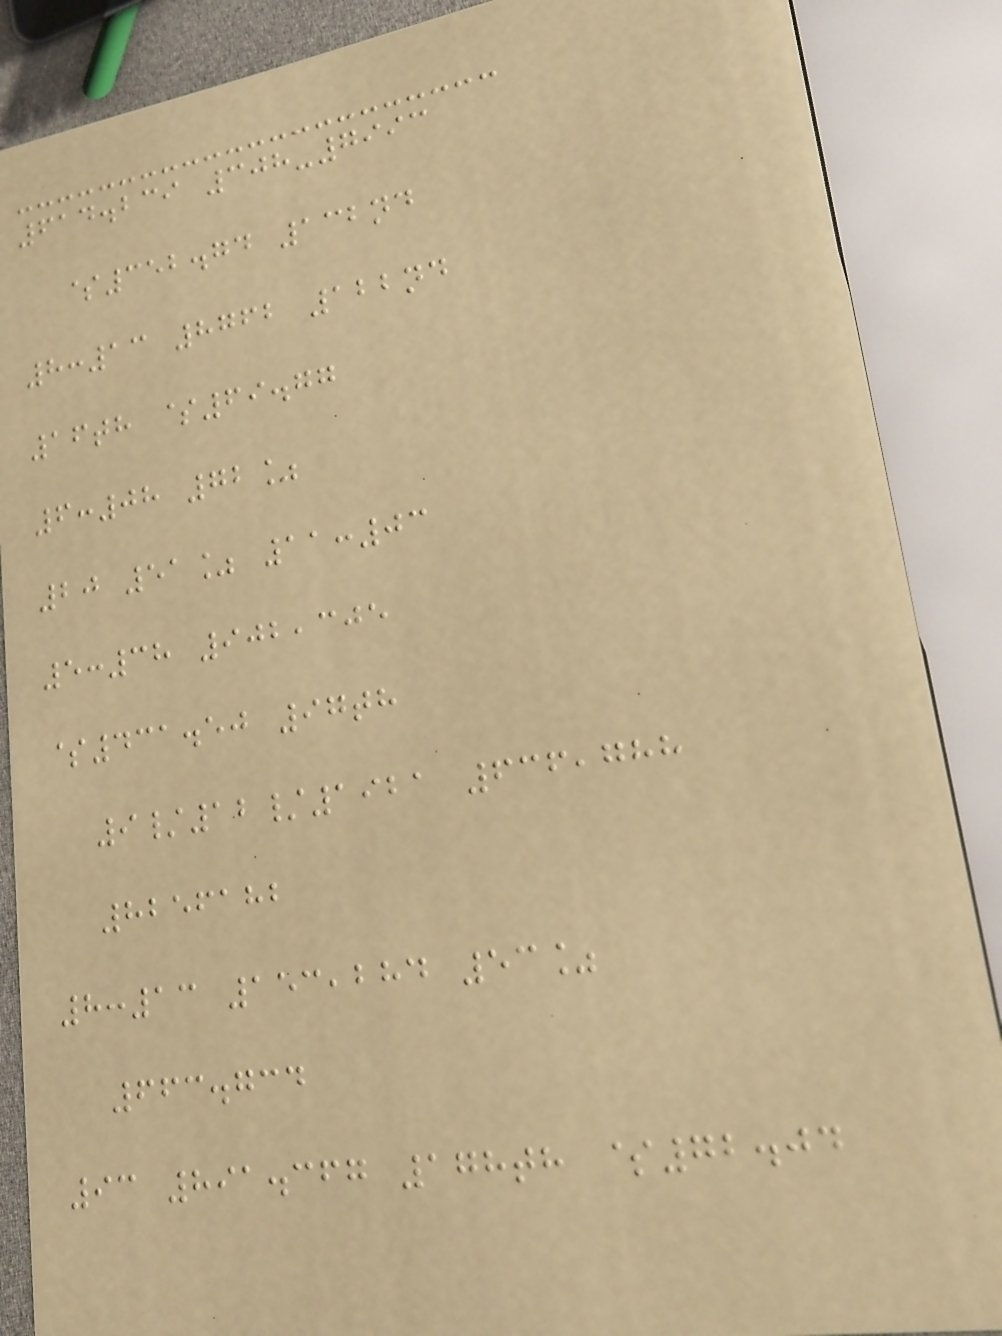614.239 308-7993
$352.74 132nd
8:13 8762 122nd
16th $69.77
6:08 72%
20 51% 11:03
5:38 902,305
$431.50 97th
9/12/1921 636,788
8256182
8:13 153,284 53%
663.734
93 891.367 178th $72.04
